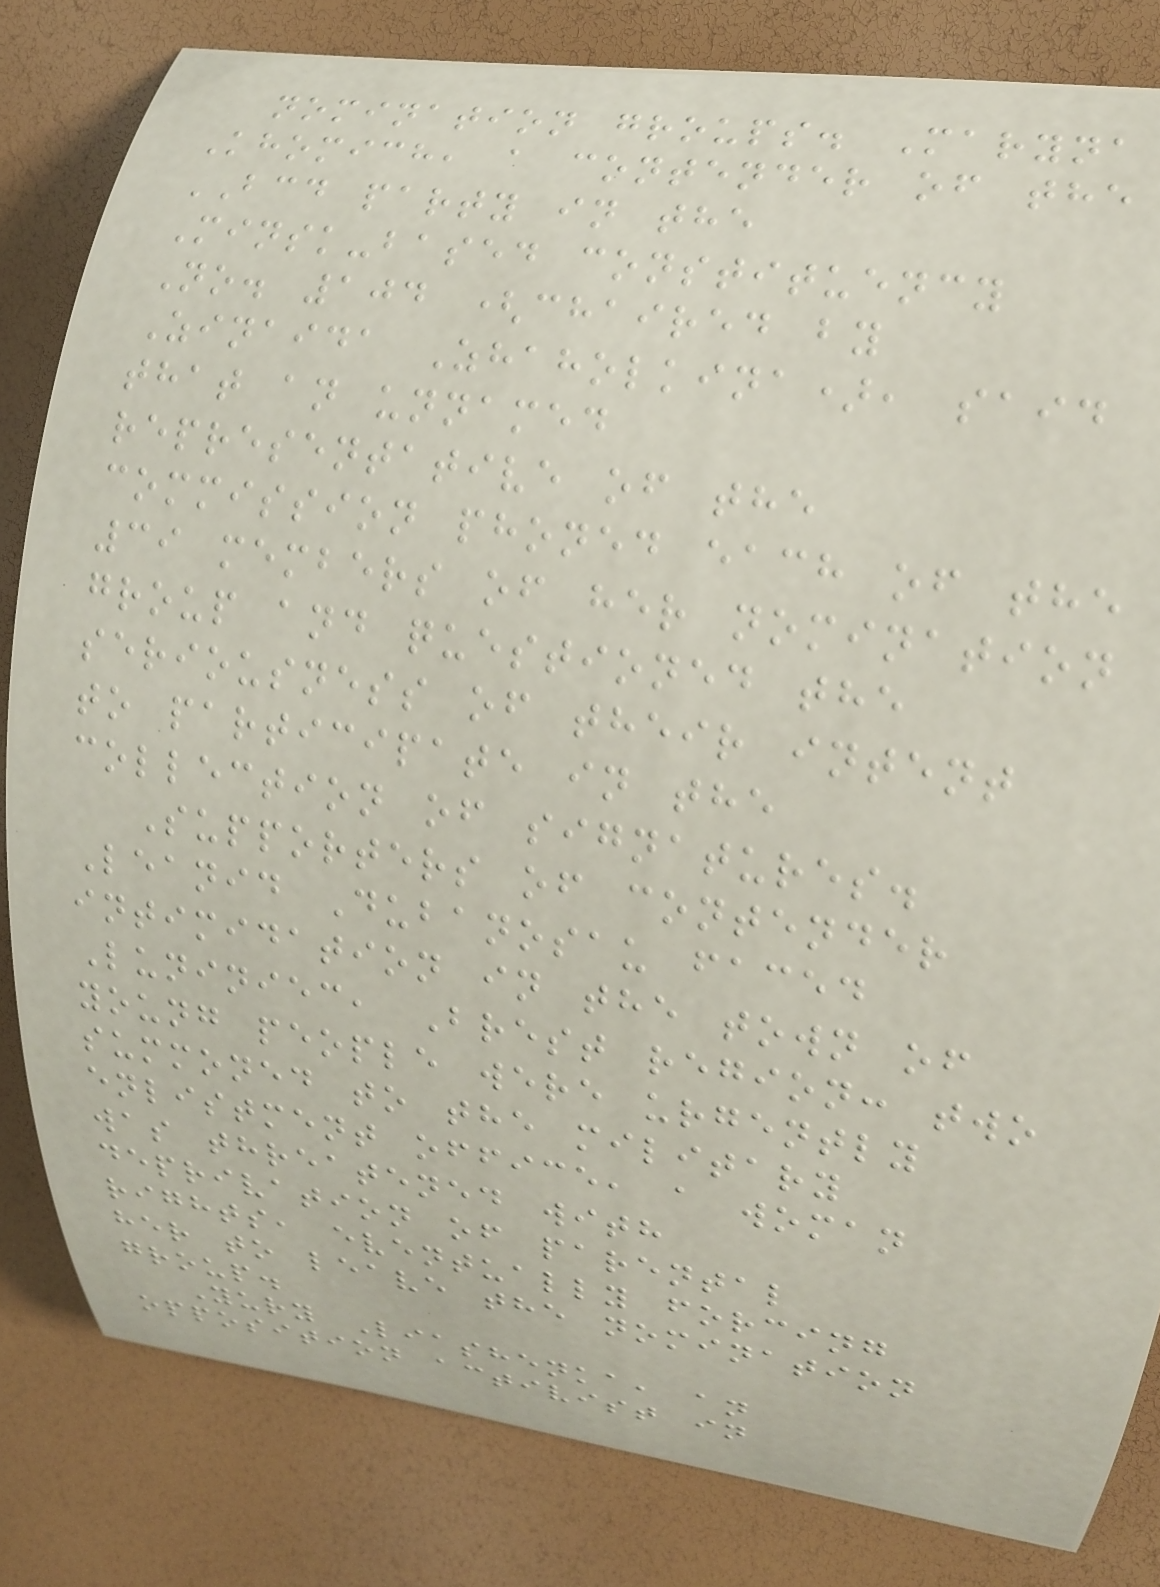nomination groups. Maryna
Khomich, a contender of the
BCD party in the
Minsk-based constituency
No. 104 (chaired by
Zinaida Zhaholkina), said
that an unnamed
representative of the
commission phoned each of the
39 members of her nomination
group and questioned the
seriousness of their intent
to participate in the
collection of signatures.
Supporters of contender
Leanid Dubanosau faced
intimidation in the town of
Luniniec, Brest region: two
young people were urgently
summoned to the military
enlistment office, a woman
was threatened with
deprivation of parental
rights, eventually forcing
her to leave the nomination
group.
Yury Liashenka, an
opposition activist in
